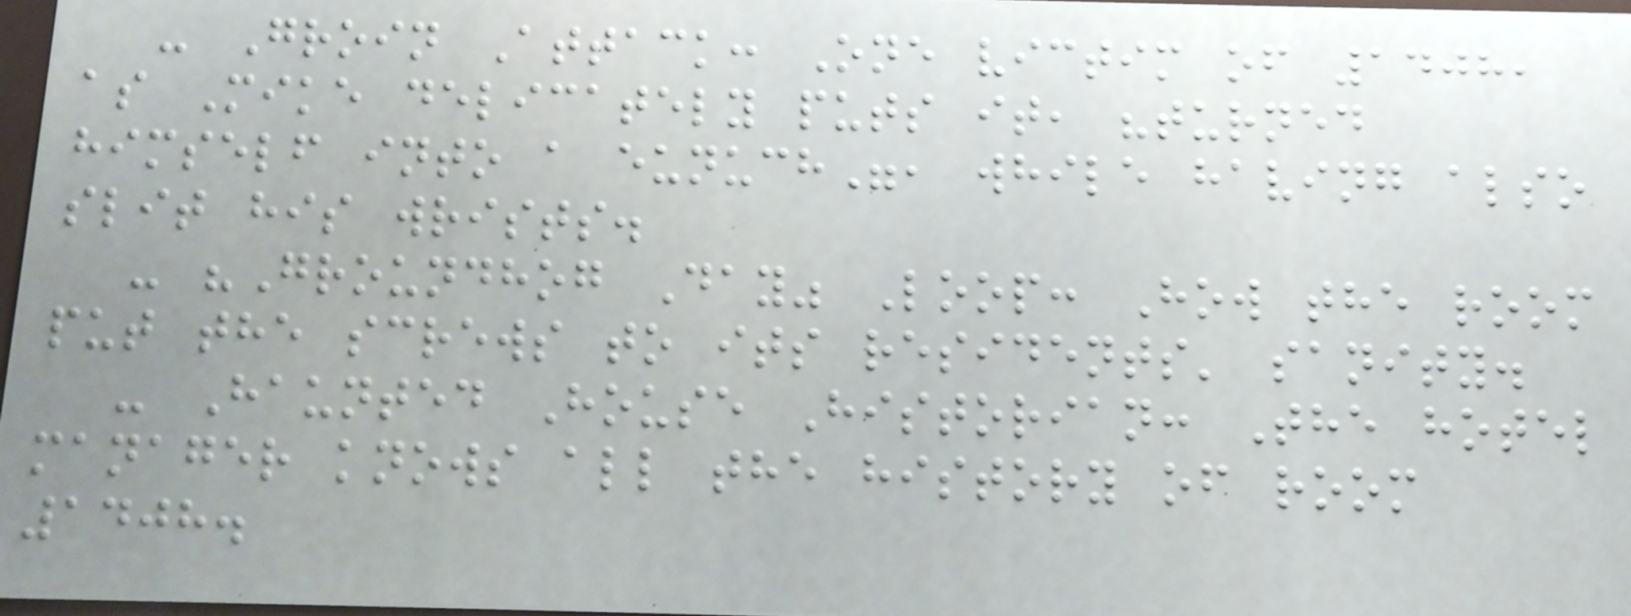- Groin Attack: One victim of 1408,
as Mike delicately puts it, "turned
himself into a eunuch", while having also
slit his wrists.
- "Groundhog Day" Loop: How the room
put the screws to its residents' sanity.
- Haunted House Historian: The hotel
manager knows all the history of room
1408.
